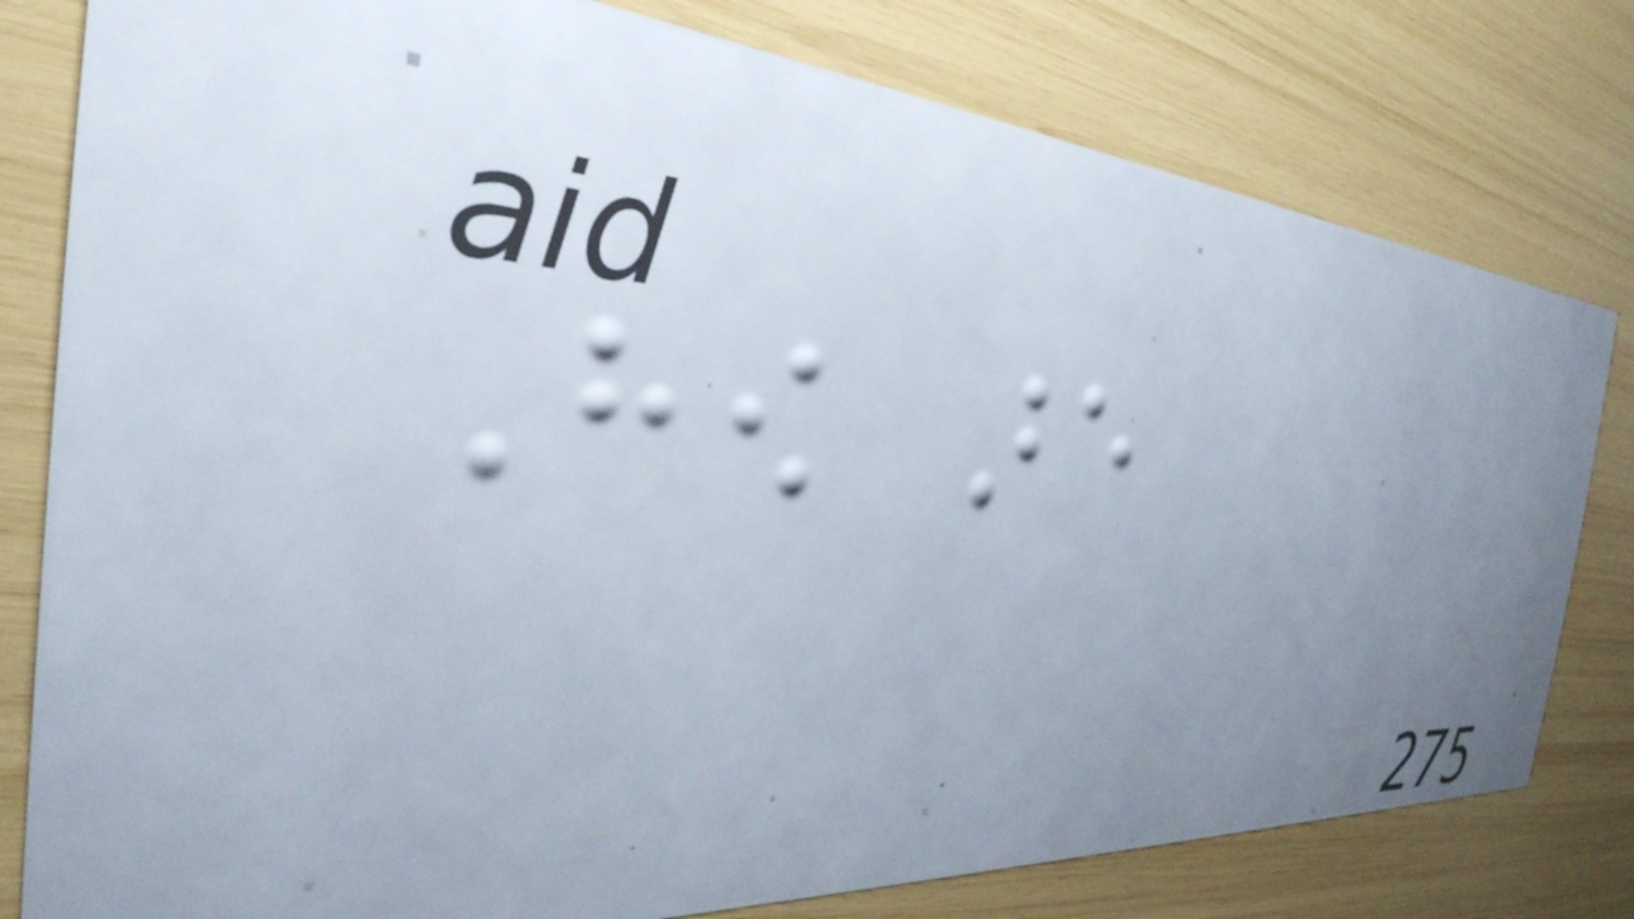How are
